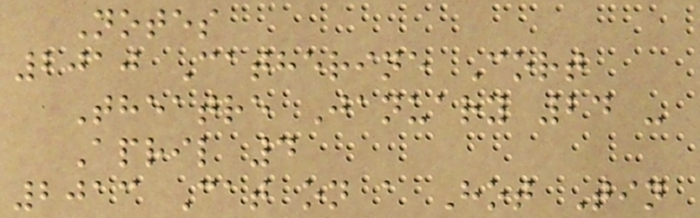Notes
2010 Catherine Cort
Theatre January 24 -
April 4
2013 Cat on a Hot Tin
